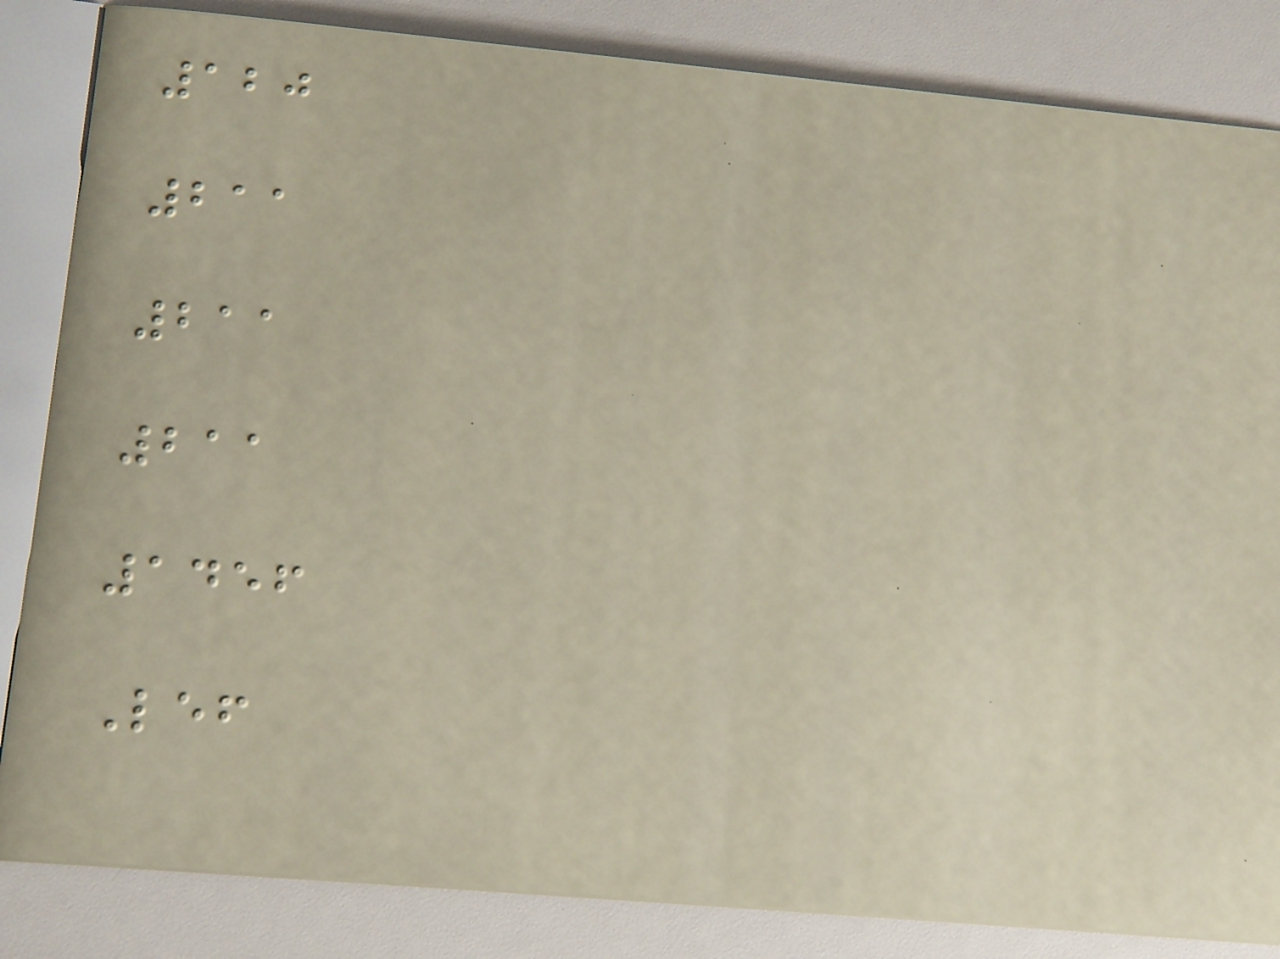120
211
211
211
1456
Lef
